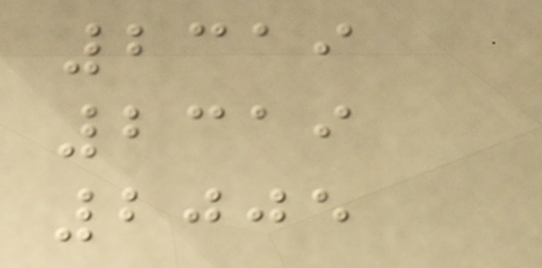2319
2319
2005
